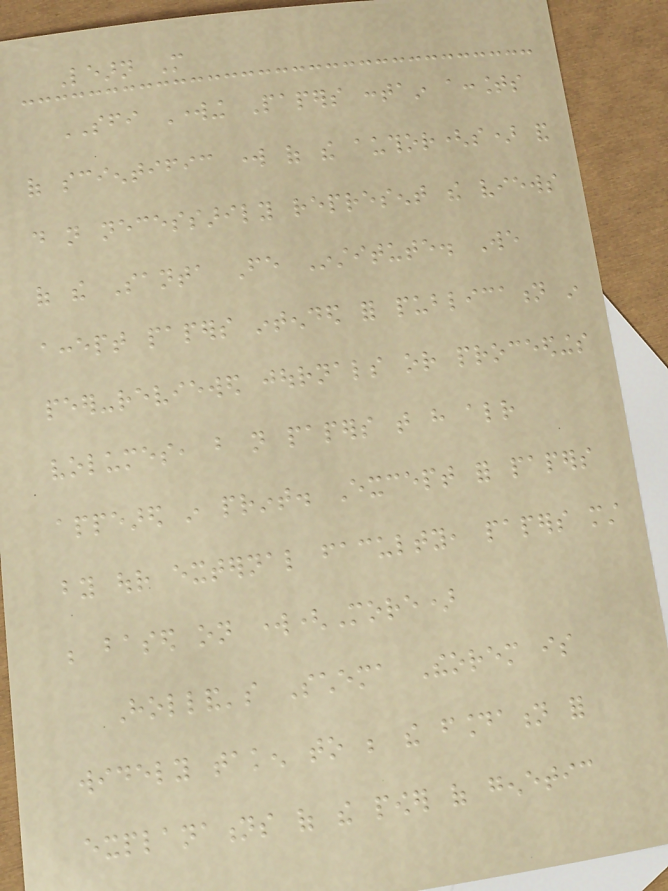Learn More
SFI Working Papers contain accounts
of scientific work of the author(s) and
do not necessarily represent the views
of the Santa Fe Institute. We
accept papers intended for publication in
peer-reviewed journals or proceedings
volumes, but not papers that have already
appeared in print. Except for papers
by our external faculty, papers must
be based on work(More)
Holland's Schema Theorem is
widely taken to be the foundation for
explanations of the power of genetic
